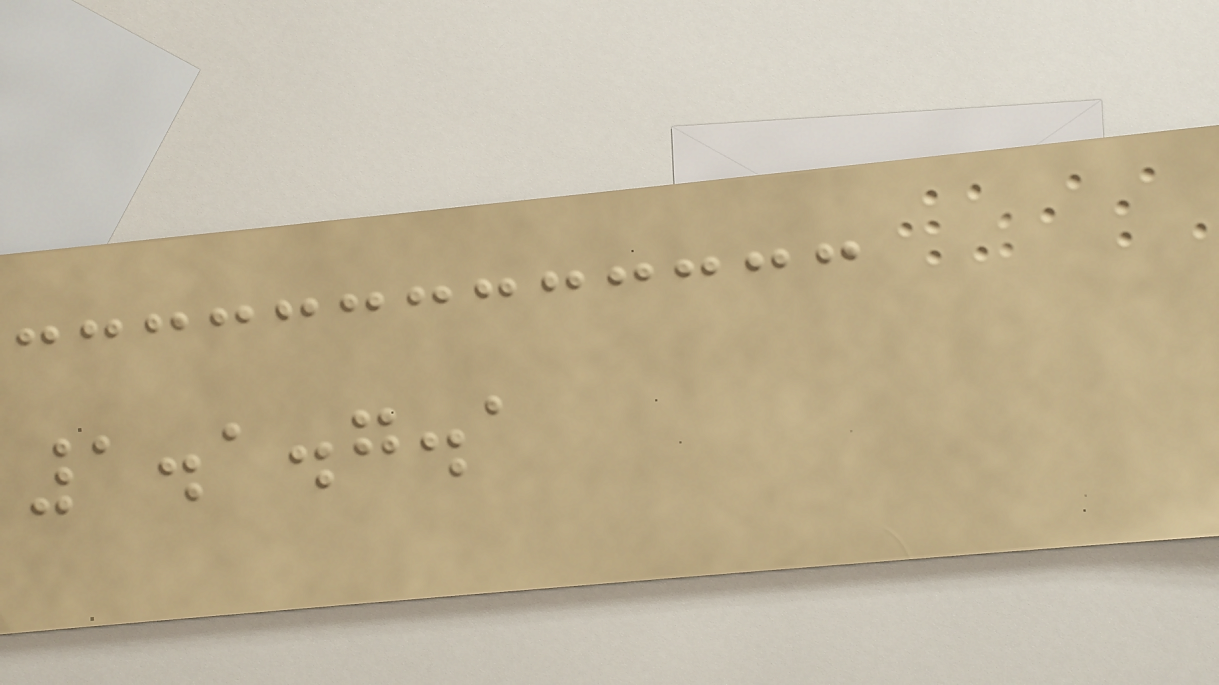1.1.7.1
